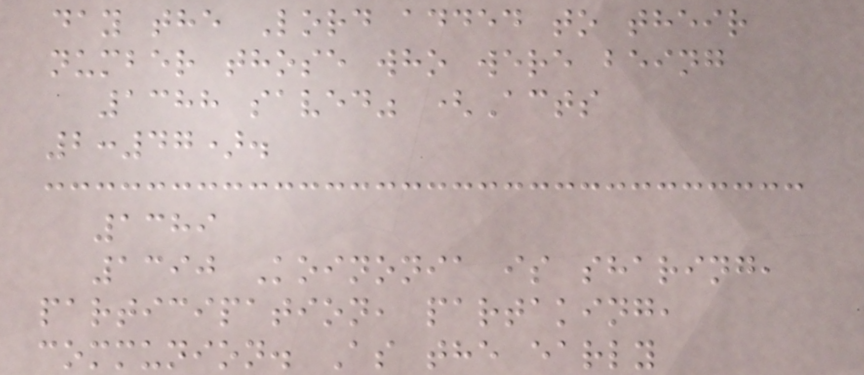day the Lord added to their
number those who were being
1388 saved" (Acts
2:47).
1389
1390 Koinonia is sharing,
participation, partaking,
communion. As the early
